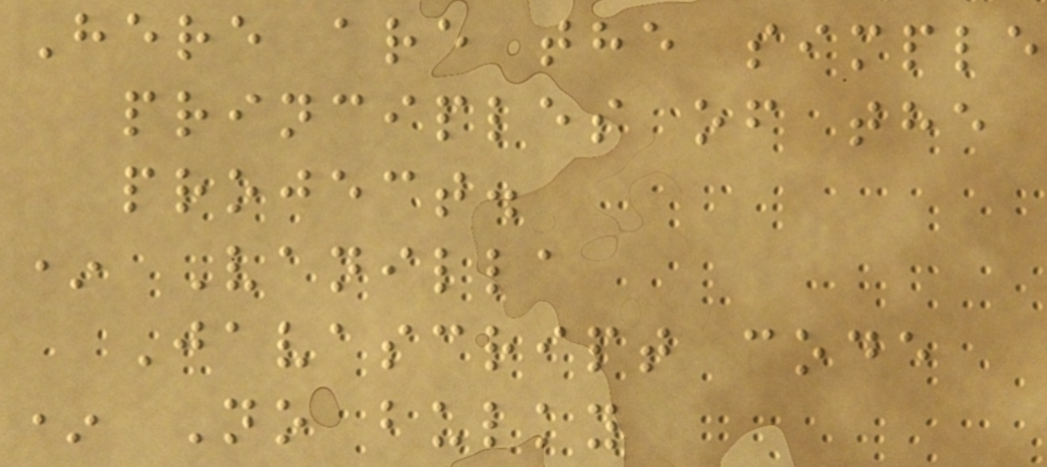Here are the simple
principles of the
project.
* Vanilla
Javascript code
* No bulky
